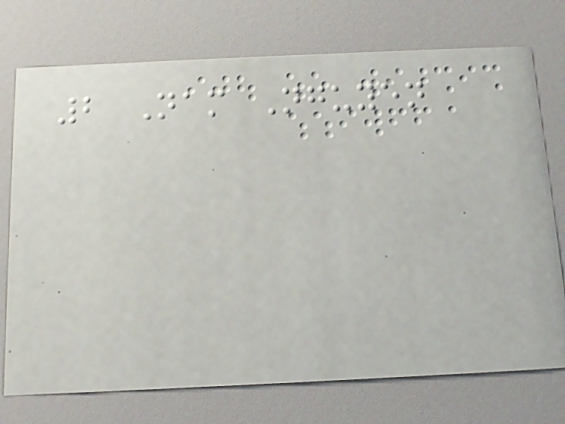2 Nam Nguyen
